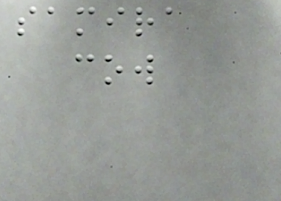samira
cow
